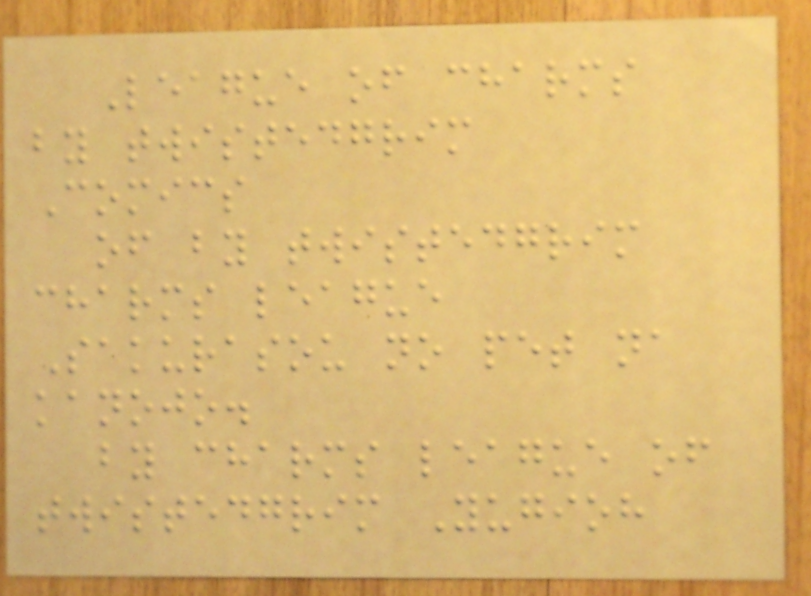League of charms
by twistedgrim
Comics
of by twistedgrim
charms league
Sakurasou no pet na
kanojo.
by charms league of
twistedgrim Yugioh
